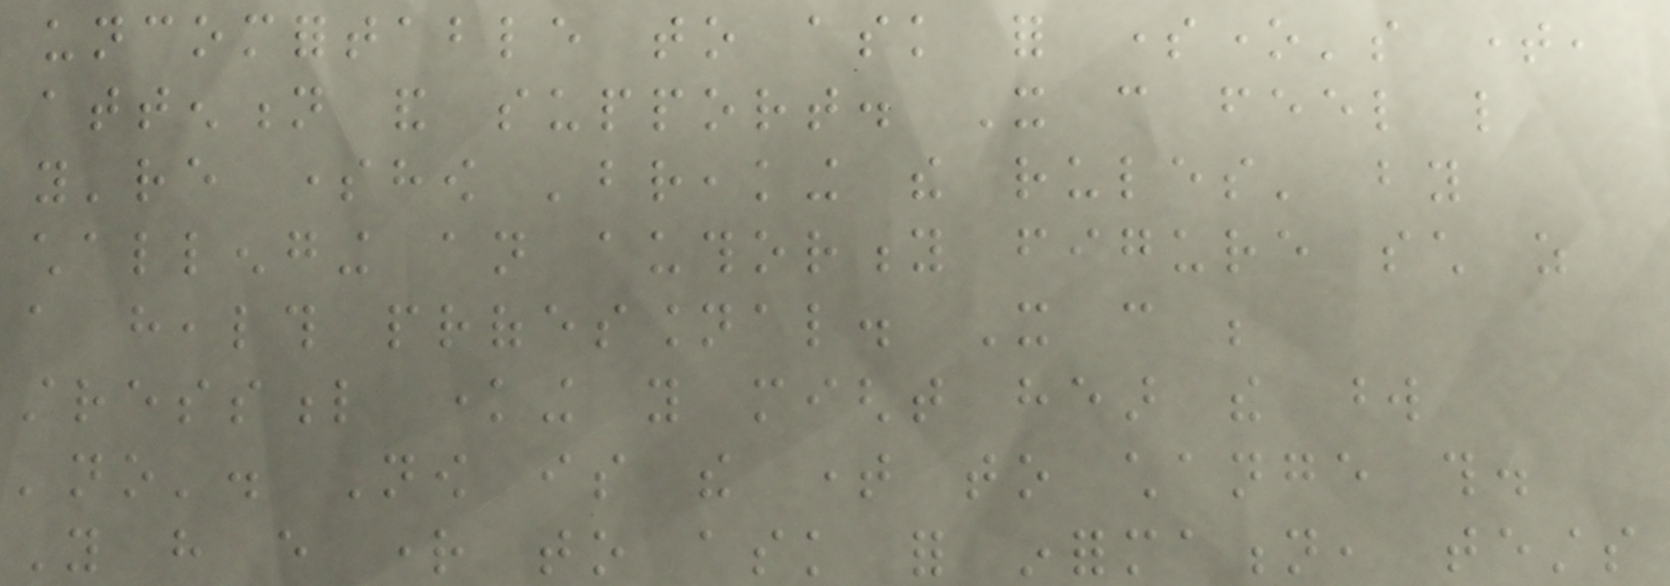uncomfortable to ask for someone's time,
attention and support. It can feel like
you're somehow 'breaking the rules' by
challenging an authority figure such as
a health professional. It can be
stressful knowing you might hear the word
'no'. Now is the time to change this.
You have every right to ask for information, tests
